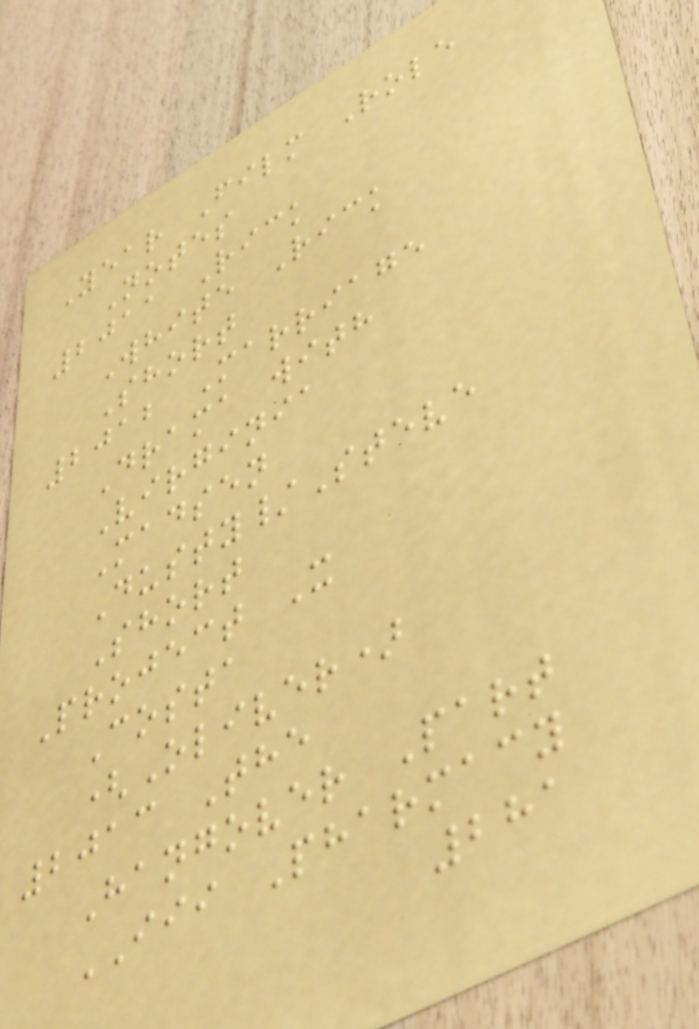Year Film Role
Notes
2011 Rick
White Rick
Short
2012 Marriage
Drama with
Virginia
Madsen
Dusty/Steve
Short
Project X
Costa
(Oliver)
2013 The
Hangover Part
III Pharmacy
281
